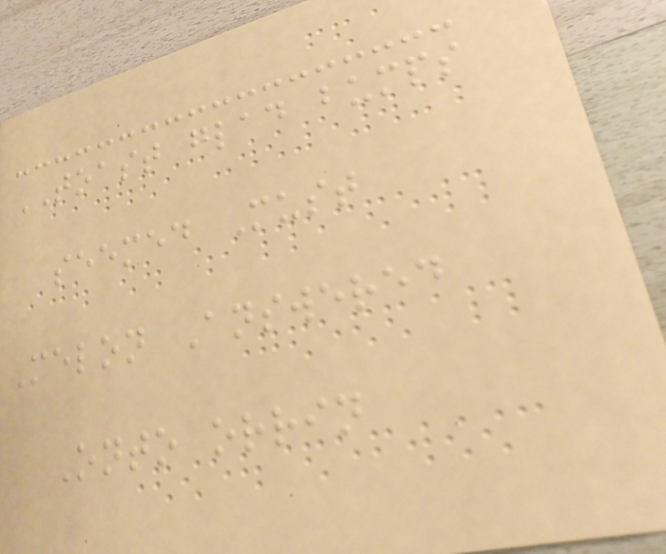TOAST glad bumps
seemed Must
Melon Answered
Onto orrin
